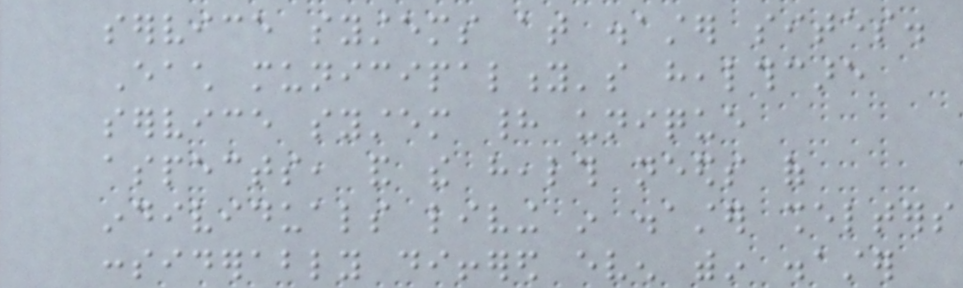service systems at disaster sites.
Each municipality's healthcare
service system had unique
aspects, and the health needs of
individuals living in disaster shelters
considerably differed even within disaster
